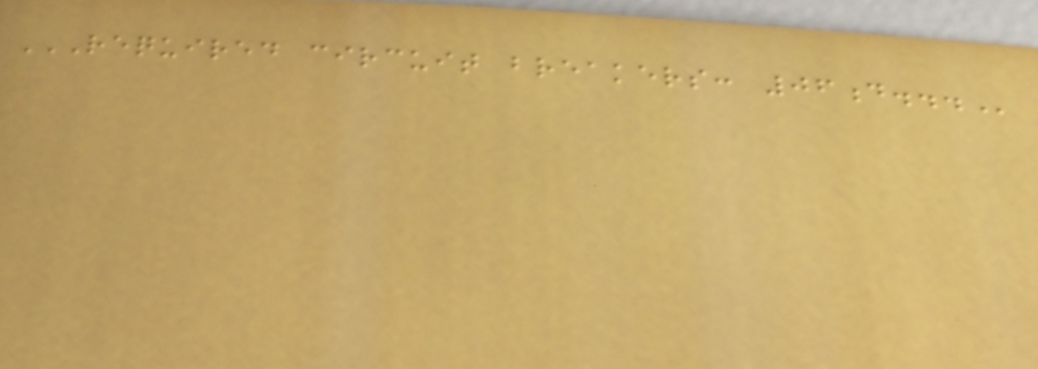REQUIRED CIRCUIT BREAKERS: 06D...
